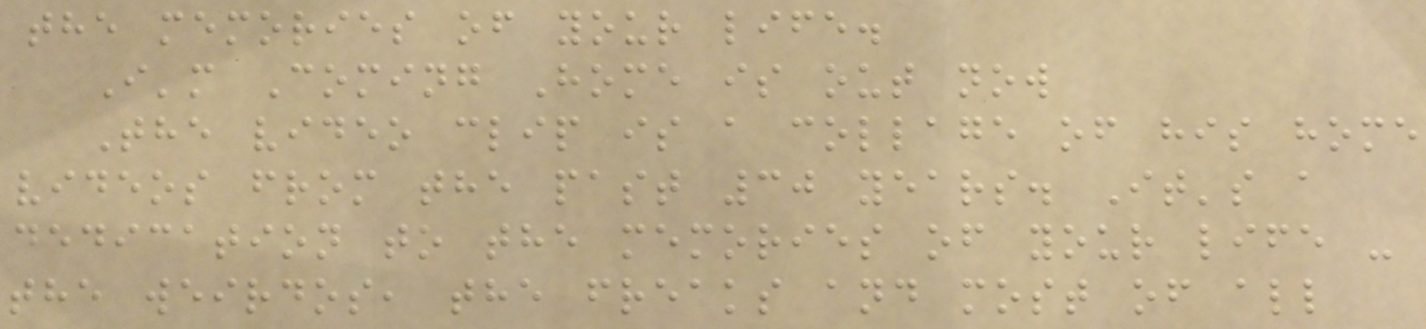the memories of your life.
I'm Coming Home is out now
The video clip is a collage of his home
videos from the past 30 years. It's a
dedication to the memories of your life -
the weirdos, the freaks and most of all
